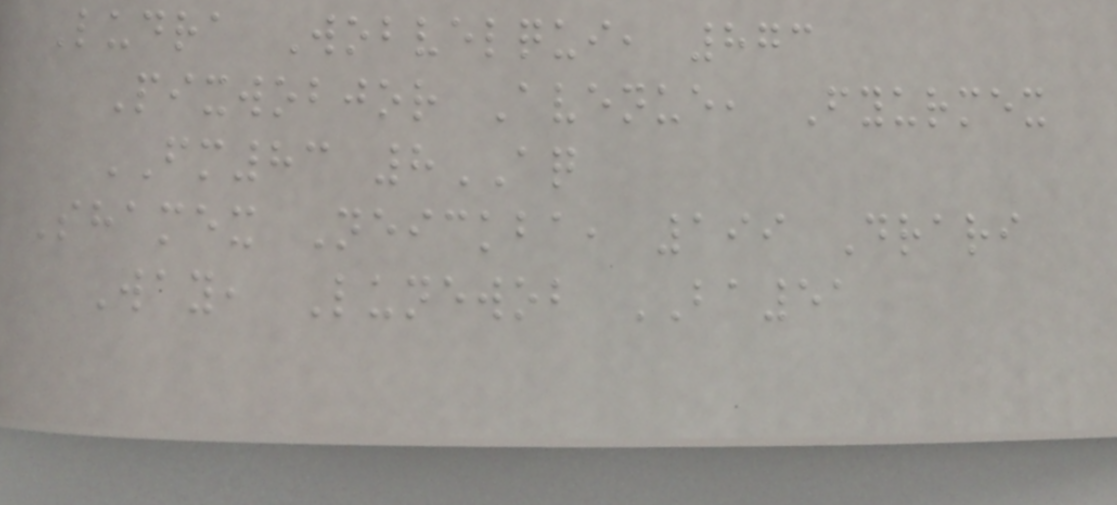Ludra Wobvelqui, 873
Pixwobjor Avenue, Fyurmex
FM83 8AQ
Shamex Neickba, 199 Drari
Way, Lunewob BA51
